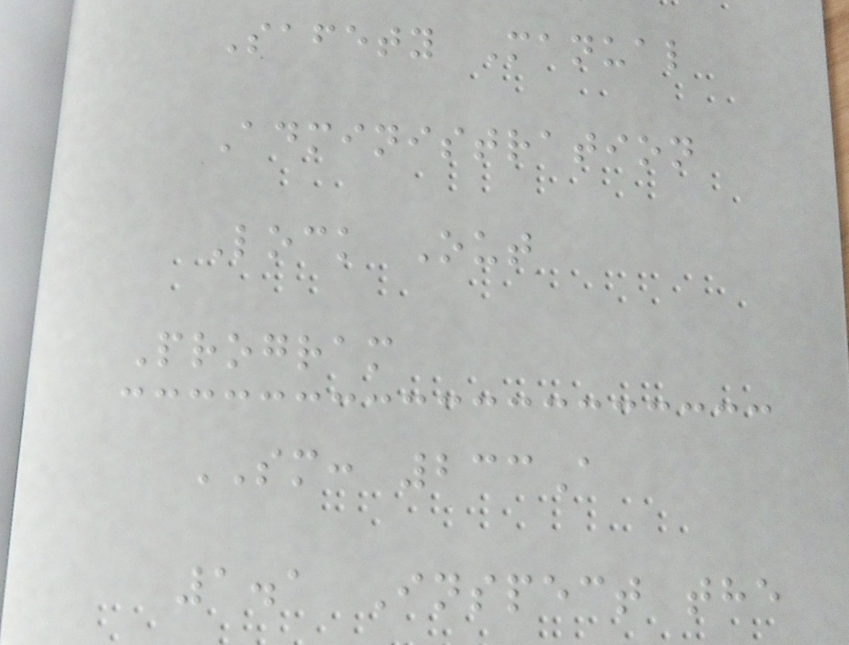Safety Manual
Administration
Lock Out
Program
SM: 233A
1.1 Inspect the
